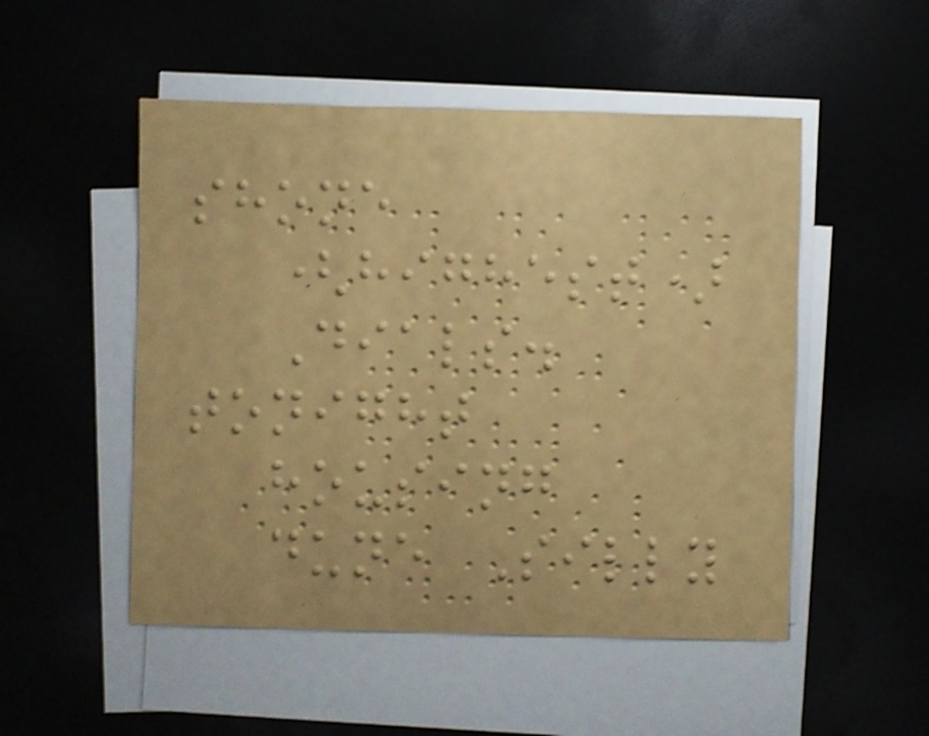shone
(highest)
Dials.
tonight
housing
dune Silly
